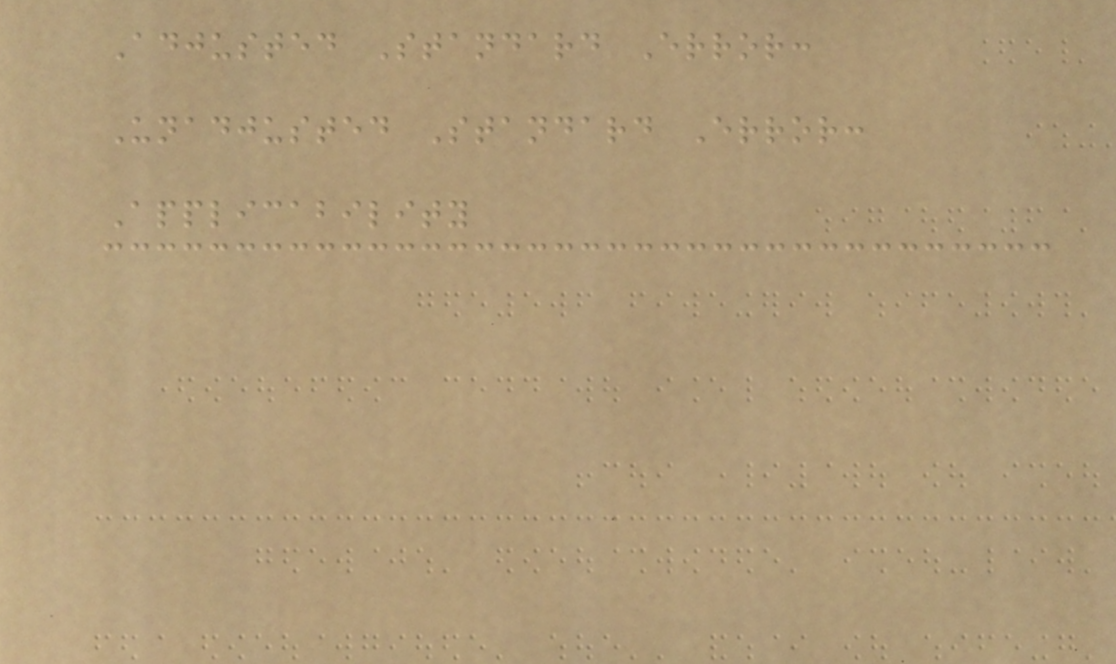Adjusted Standard Error:
Unadjusted Standard Error:
Applicability
